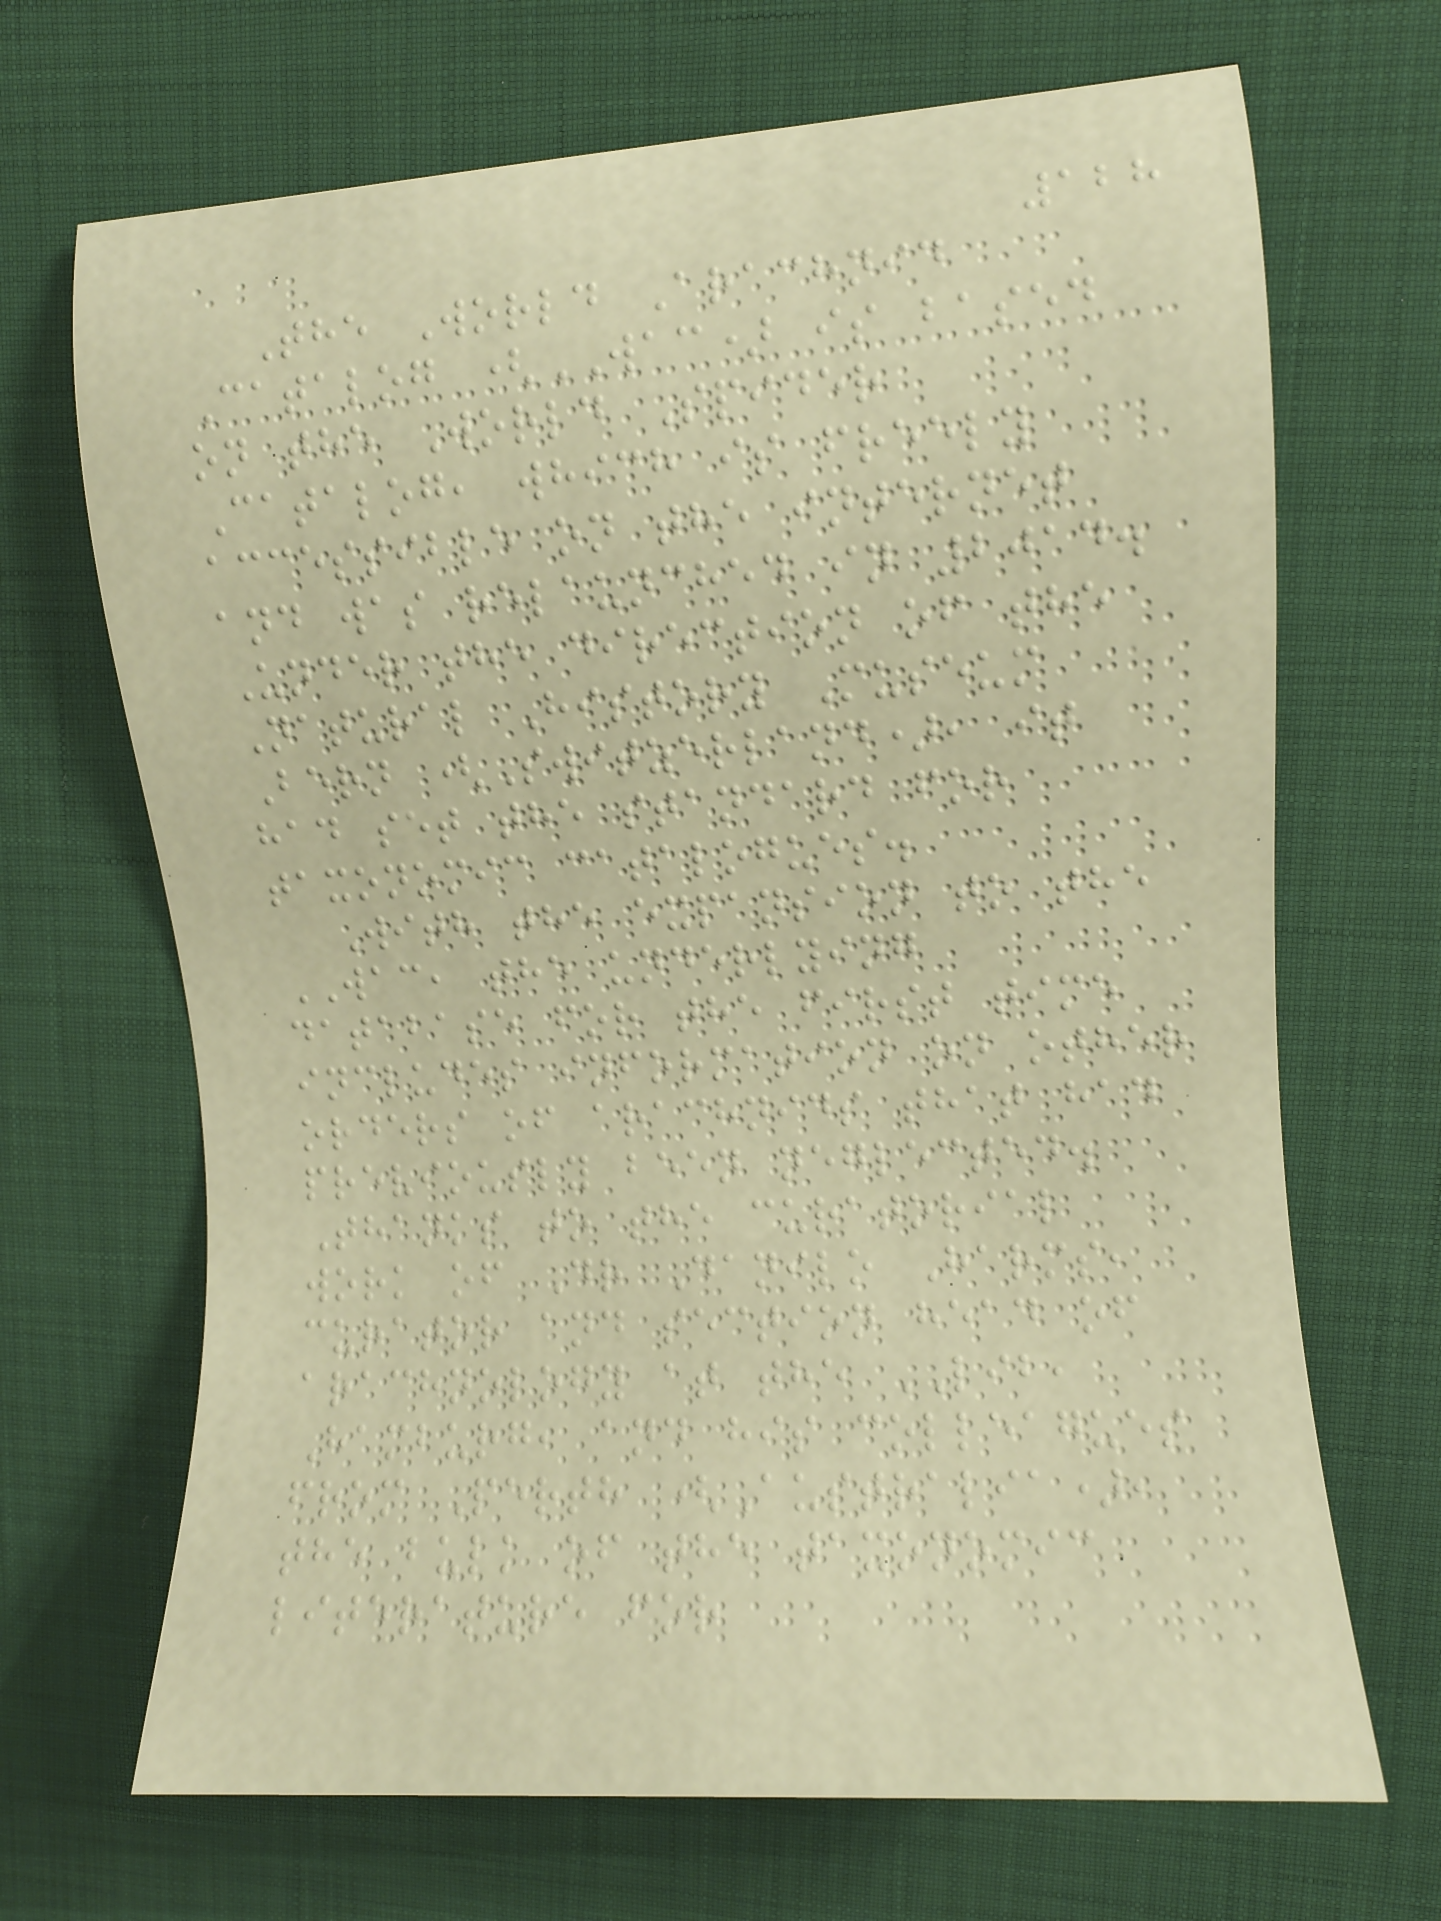128
The World Arachnid
Catalog (WAC) is based
on the World Spider
Catalog, which is freely
accessible on the internet
and was relaunched in 2014.
Under the direction of the
Natural History Museum
Bern (Switzerland), it
had set the standard for
taxonomic catalogues.
With the expansion to the
WAC, the underlying
database for the first time
includes information on other
orders of arachnids that had
previously been neglected.
Thanks to the curatorial
work of Dr Danilo Harms,
curator and section head of
arachnology at the LIB,
Hamburg, and his colleagues
from Perth (Australia),
the bulk of the taxonomic
literature for
